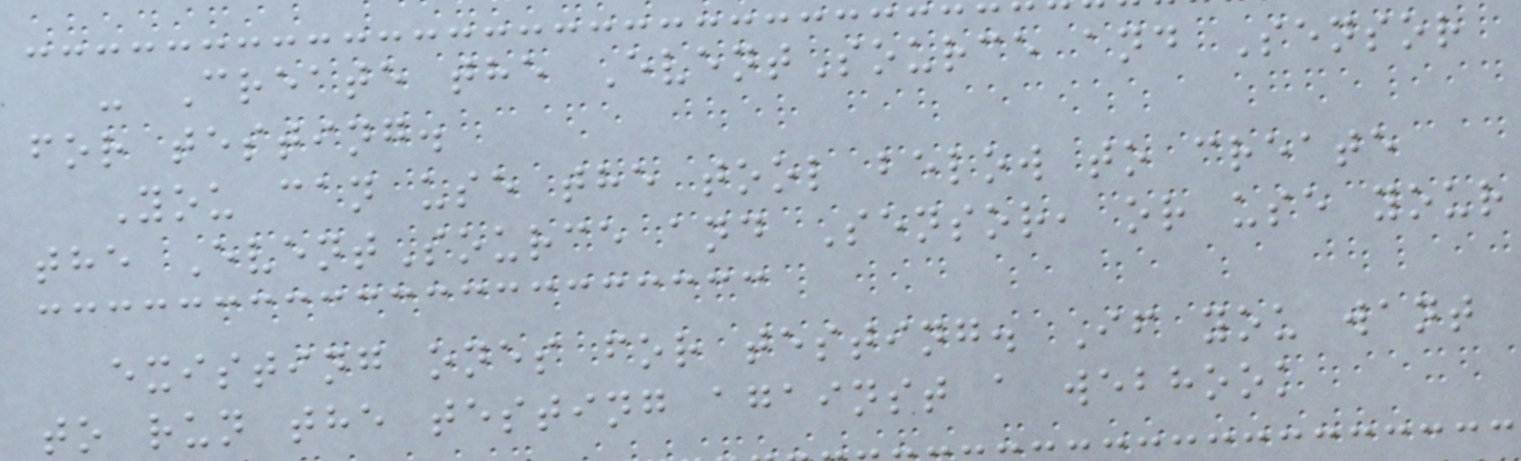- Create the EventSource and Sensor
for testing.
You can use the tool below to create
the EventSource and Sensor, or use your
existing ones for testing. If you want
to run the testing against a webhook
